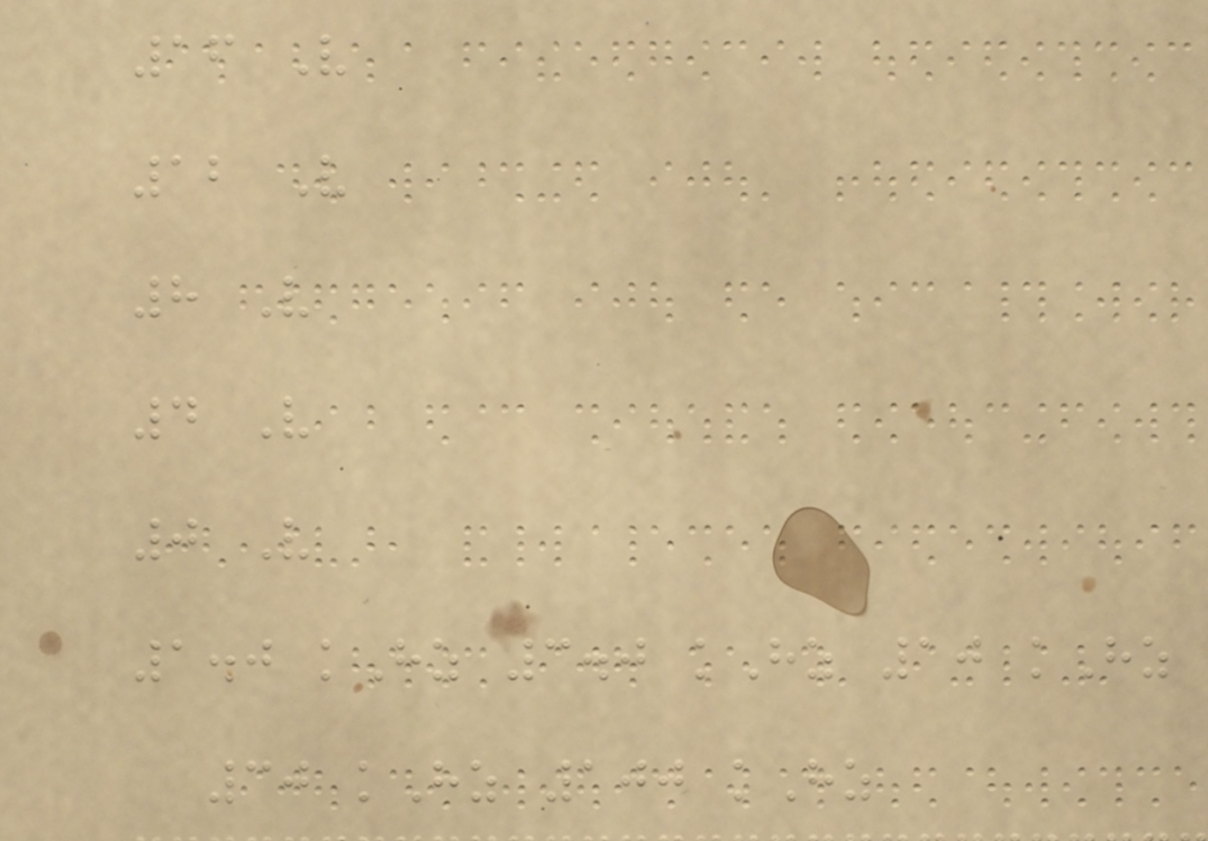16 V
12 V
8 V
4 V
0 V
1.0 kHz 3.0 kHz 10 kHz
30 kHz 100 kHz
